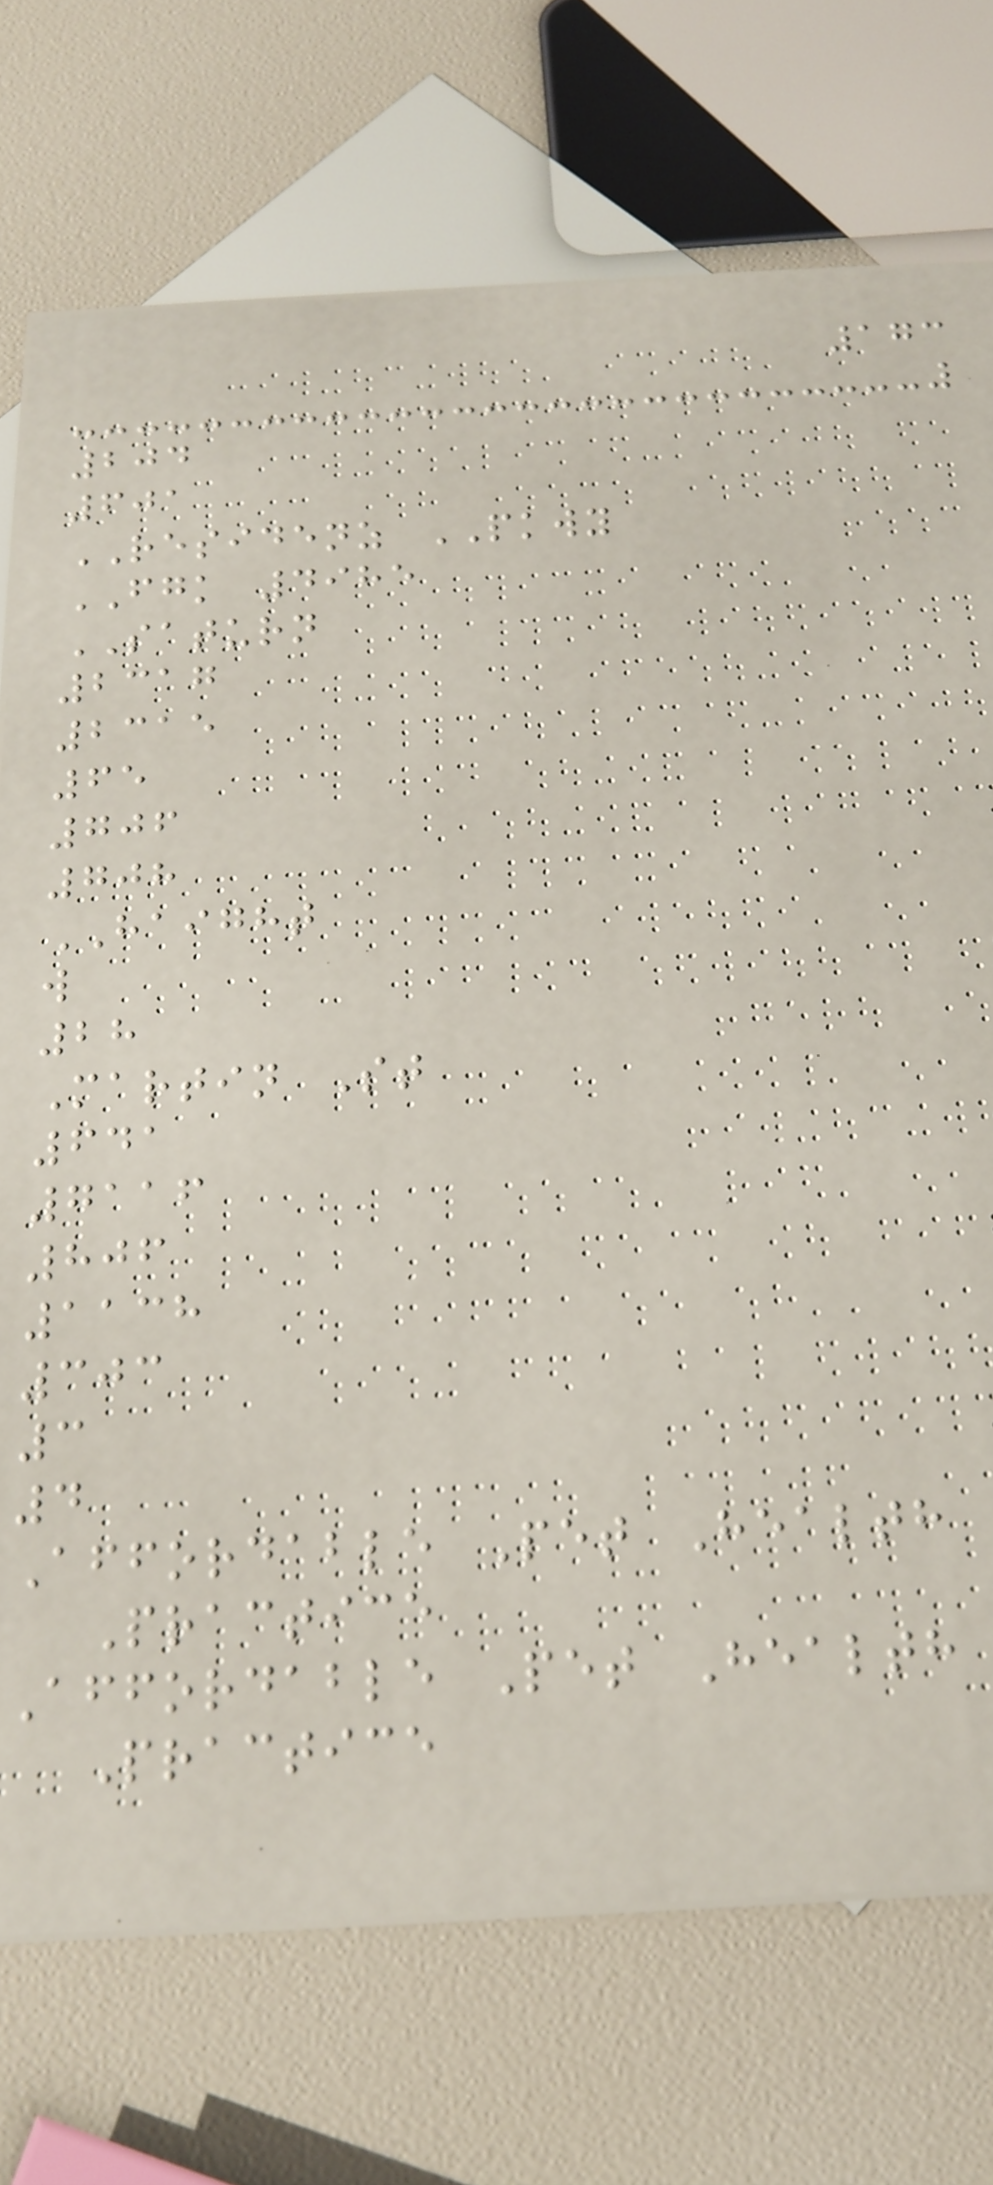173
204
601
RESIDENZ PKWY
FGK 4985
SATURN
2317
2315
65
706
708
HAIGHT
w
28
Martin St
641
7116
806
1138
303
3
4
Affordable Pet Health
Practice
Affordable Pet Health
Practice
